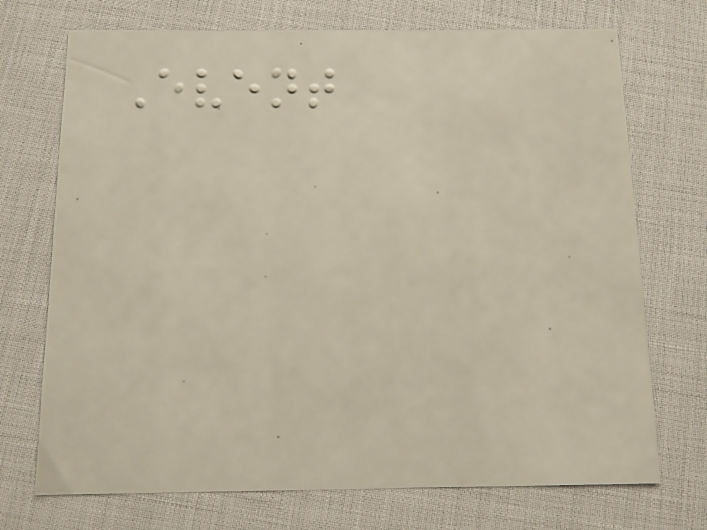Event
